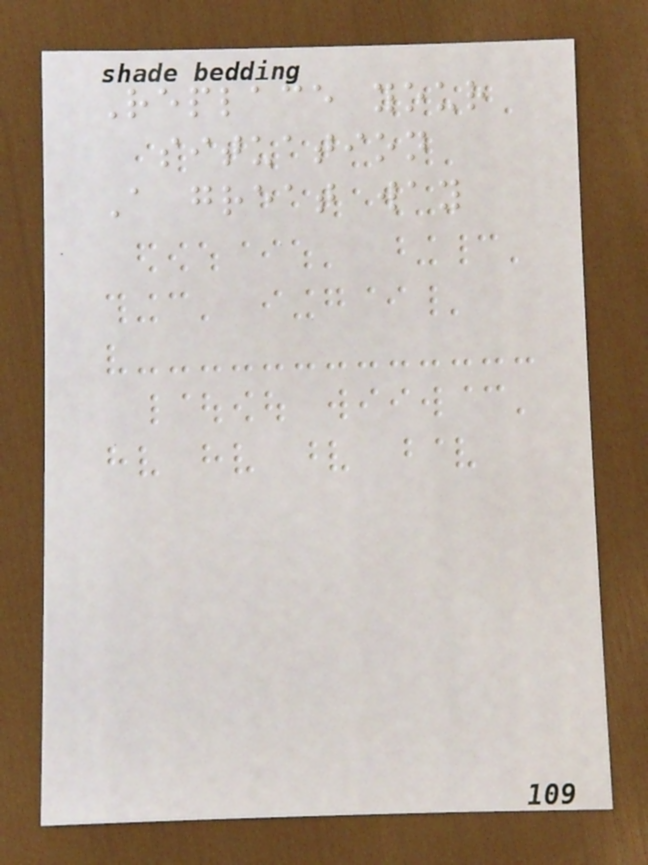Replace your
situation
A great way
